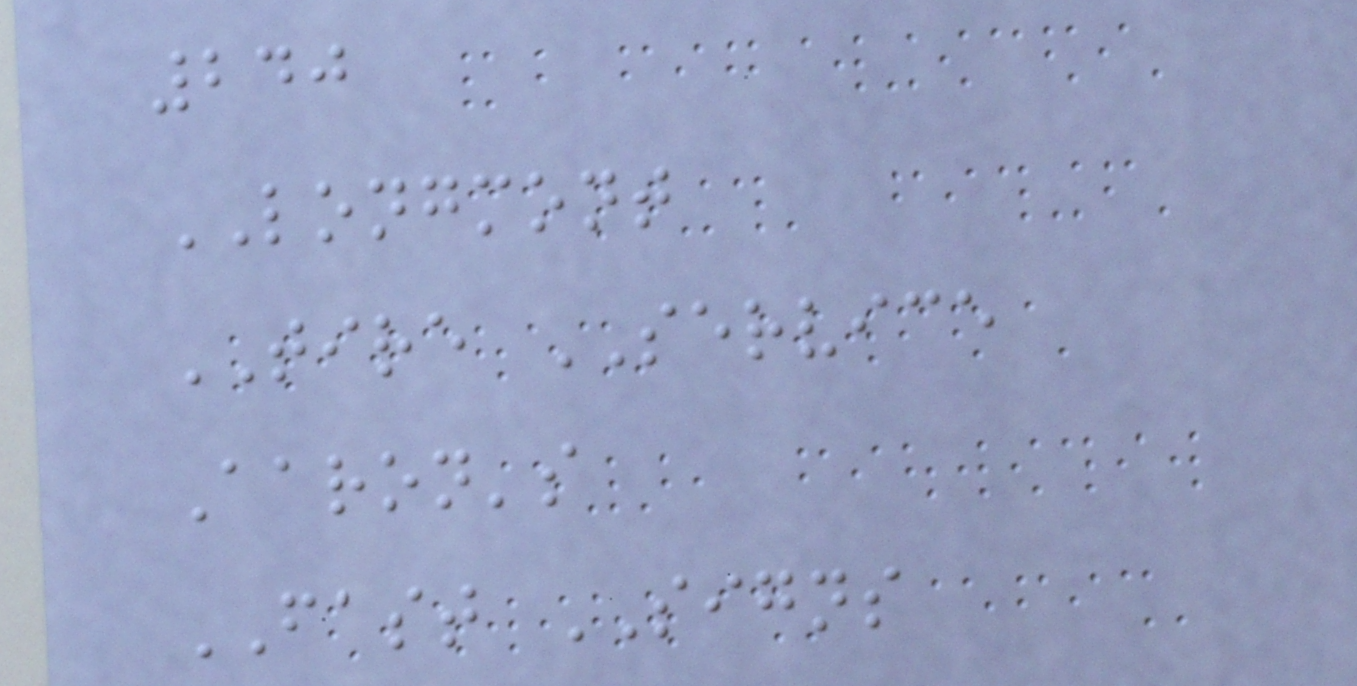240
LONGMONT
TIRE SERVICE
Aaron's
FAST SIGNS
